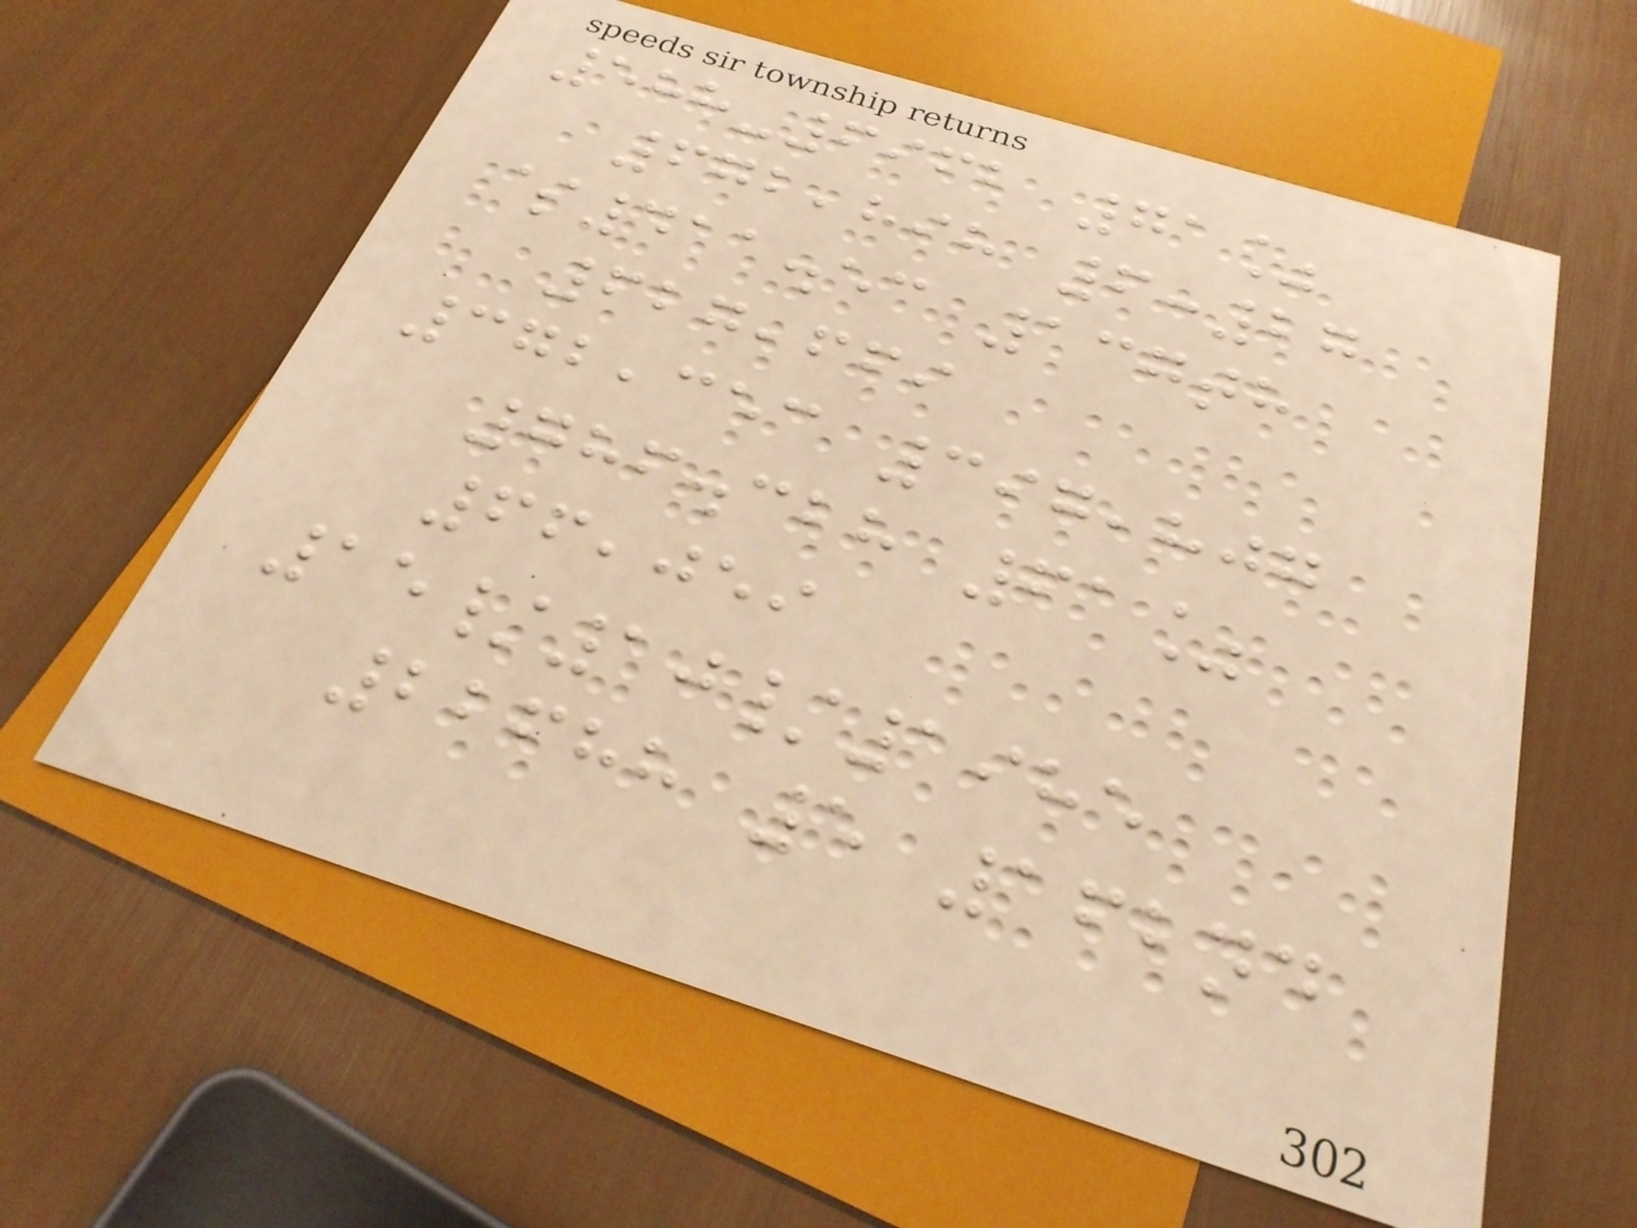588-6962 71%
672,898 6:27
$411.53 137th
627,669
372,353 397,807
786.328 61%
66,059
15/10/1985
22688 5 162nd
